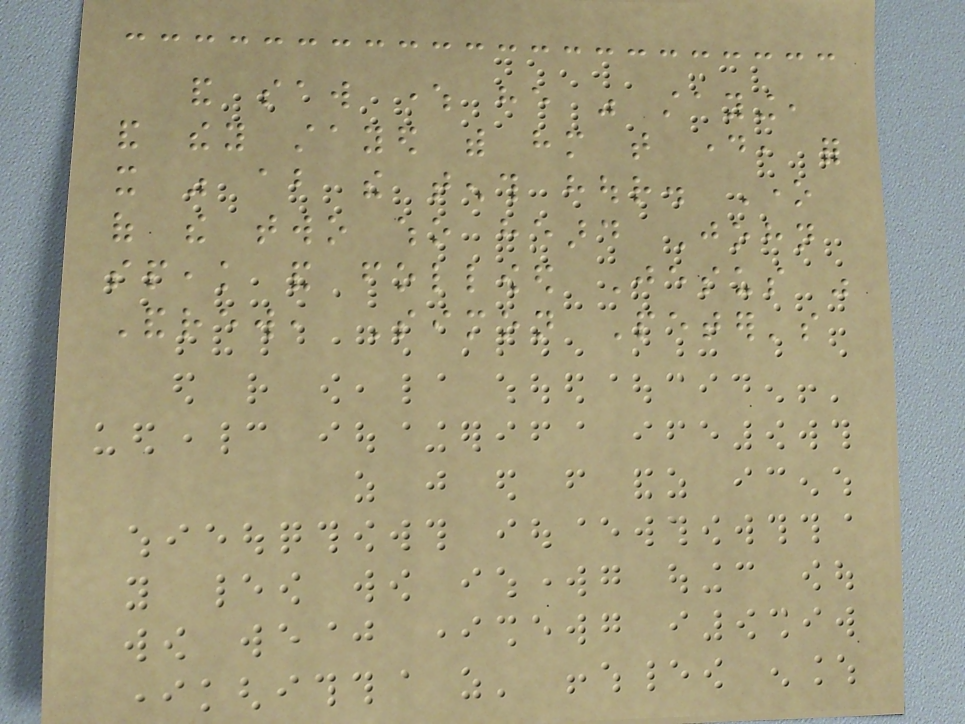and saw where he was staying,
and they stayed with him that day, for
it was about the tenth hour. One
of the two who heard John
speak and followed Jesus was
Andrew, Simon Peter's
